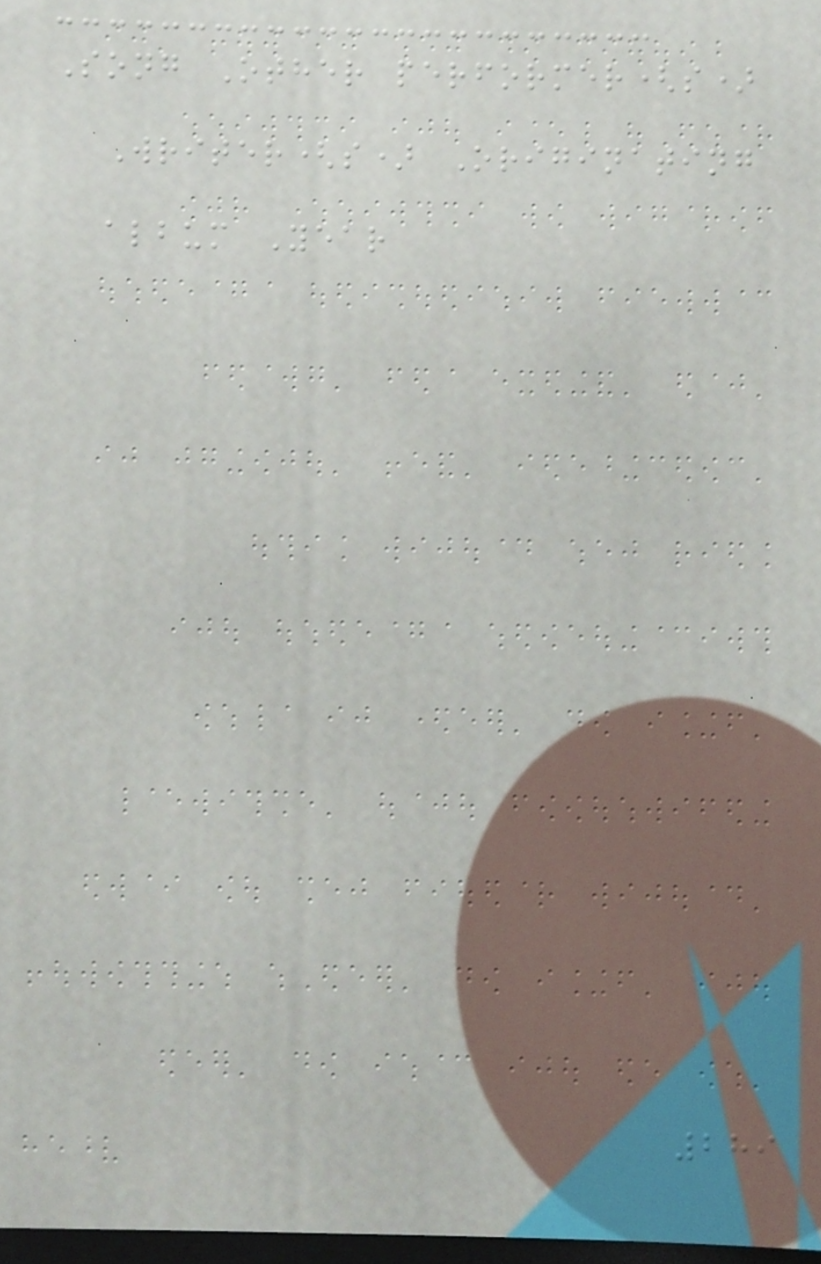Song Other performer(s)
Writer(s) Originating
album Year
289
